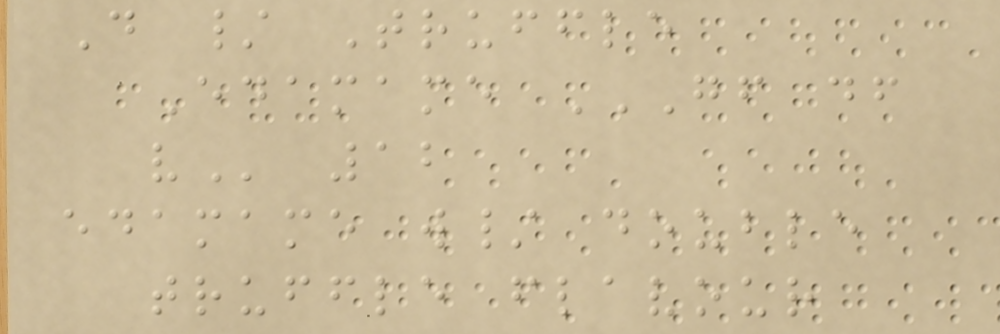D / Truffle
Edamame GF DF
V 12
edamame w/ double
truffle flavour
